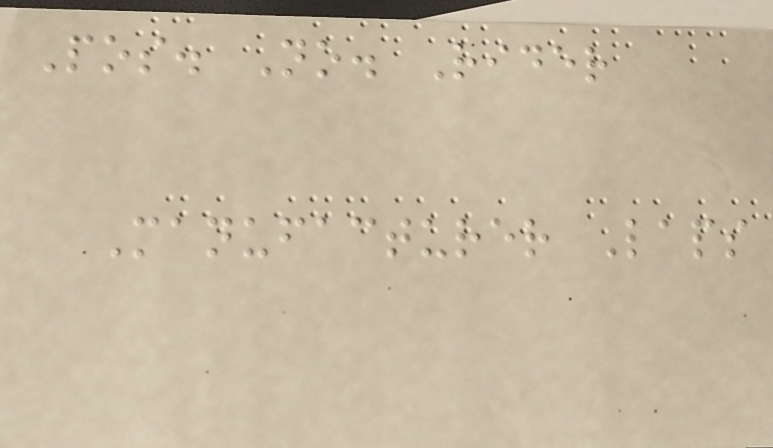Pos. No. Rider
Manufacturer Laps
